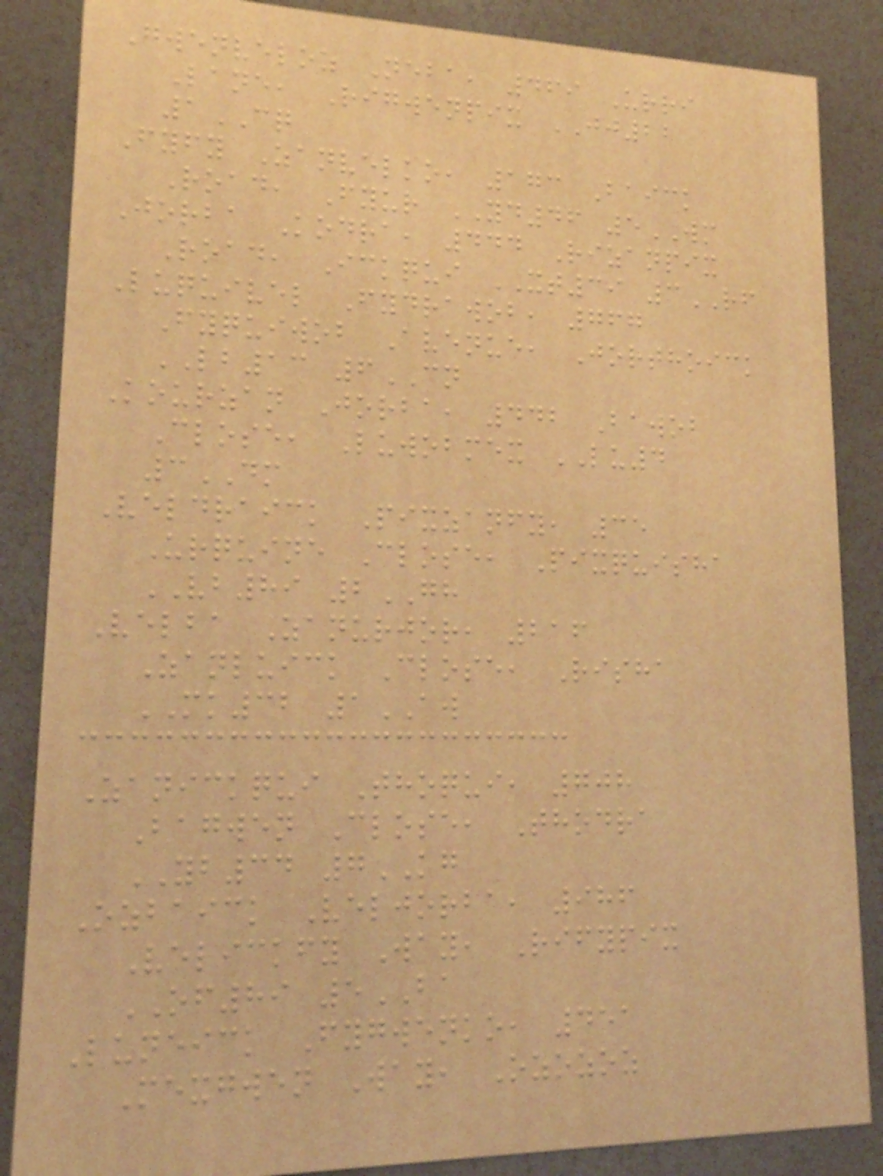Gwenveloz Neba, 469 Urri
Lane, Rigwenpix JJ22
1CQ
Fyfy Zanvelko, 173 Baick
Road, Fyur YD46 5WM
Jorba Kodra, 444 Rizanpix
Road, Ickqui XT39 3RF
Luquivel Fydrawob, 767
Fyquiwob Avenue, Jorthoick
LB13 6CN
Kourzan Jorba, 442 Bawob
Close, Luwobmex LU4
3DM
Veldraick Pixzanfy, 35
Urquine Close, Pixquisha
VB89 2GH
Velba Zanurjor, 216
Zanluick Close, Risha
MK32 1AW
Zanickqui Thoqui, 708
Bagwen Close, Thodra
YB34 7KG
Ozbaick Veljorba, 986
Velickfy Way, Rifypix
OF89 5BA
Luneick Fygwenko, 451
Mexgwen Way, Ozozoz
